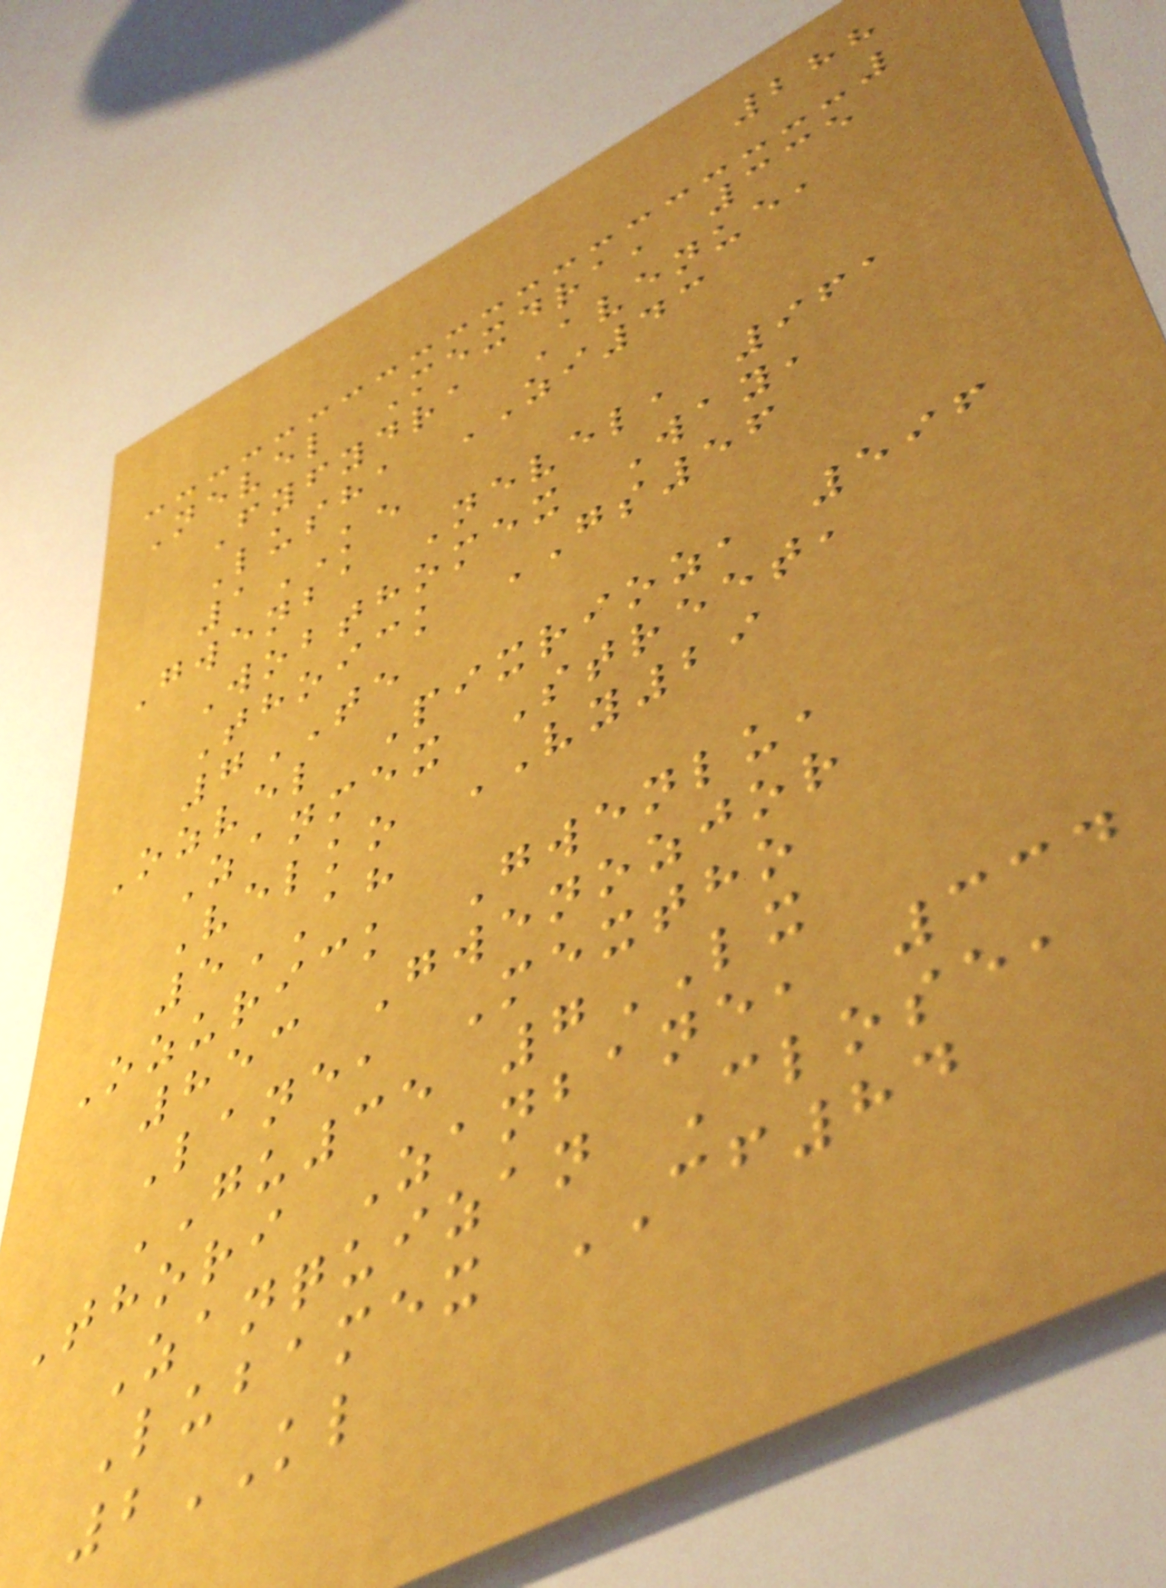288
Nevel Mexdra, 335
Fyfydra Avenue,
Lusha ZI43
1KE
Gwenba Nevel, 961
Wobthomex Way,
Thoick GS56
7TE
Ozvel Pixrioz, 596
Zanmex Street,
Velko VY29
5AH
Ozurick Gwenlu,
853 Gwenozjor
Lane, Mextho
GU35 7LX
Thori Zanbane, 334
Zanquizan Close,
Lubamex CF84
2KL
